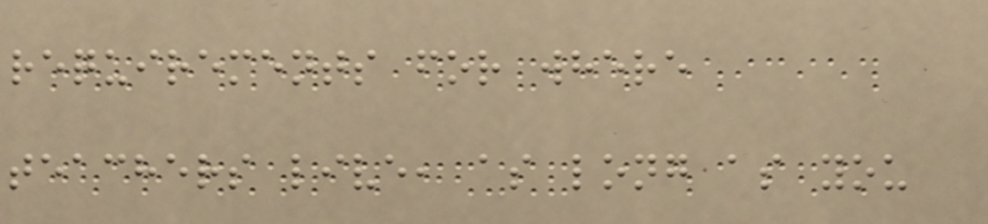requirements for where
teachers live, as long as you
